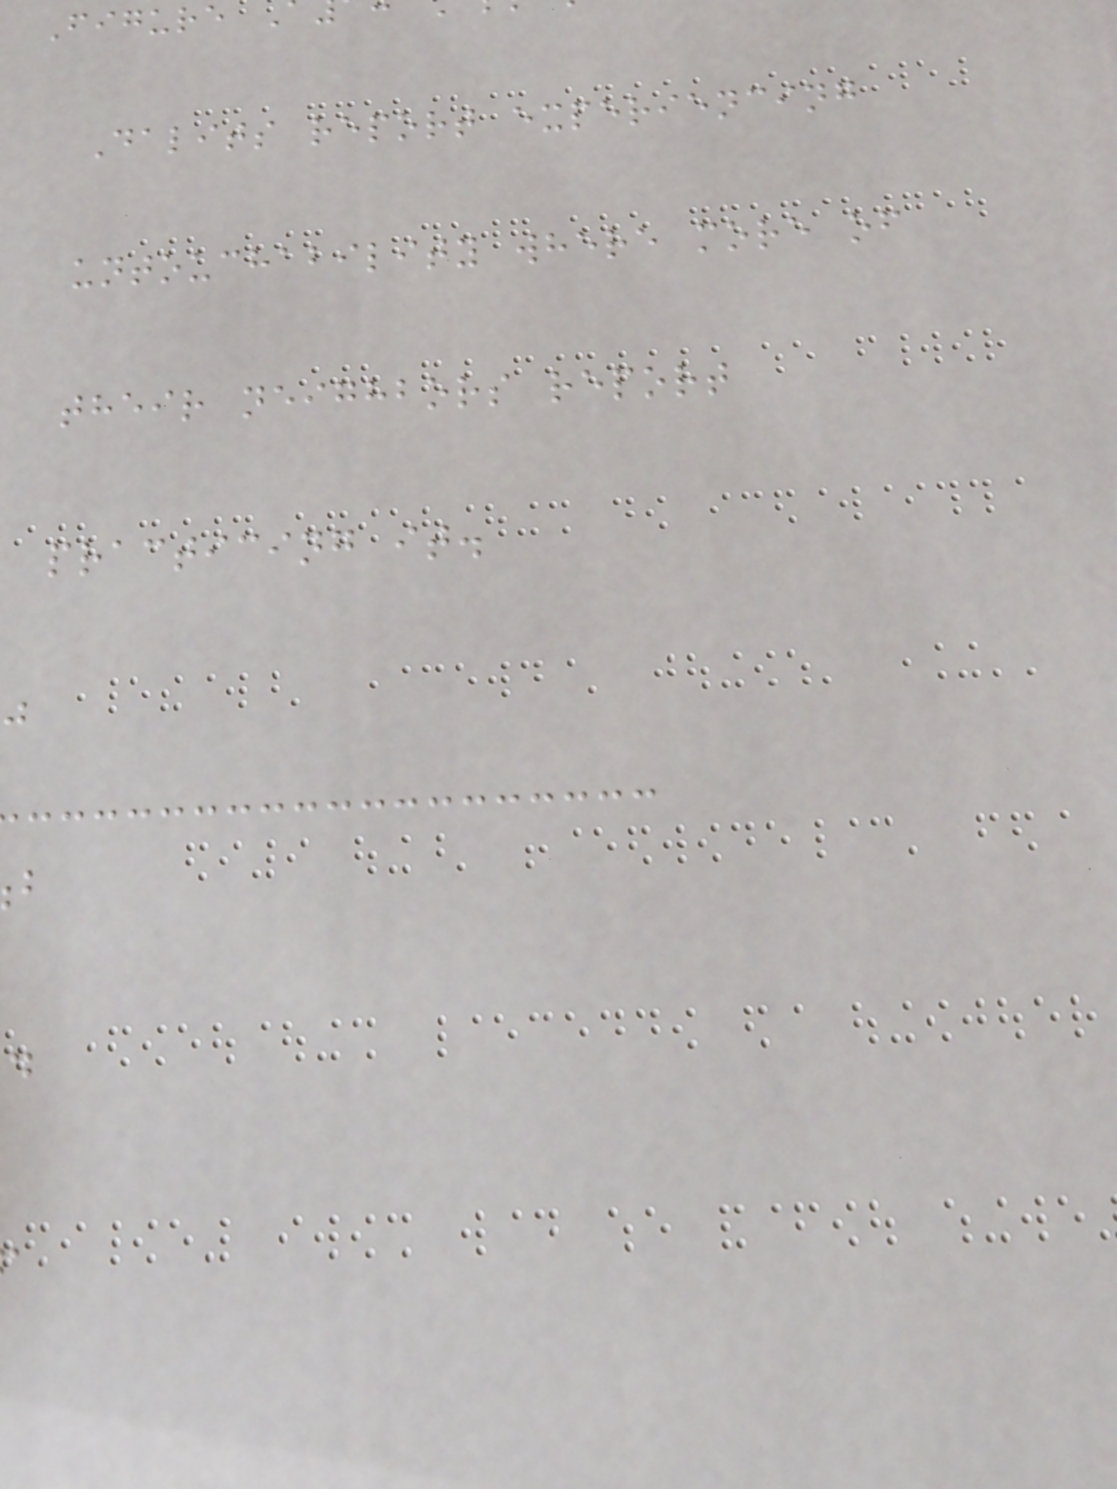Dalits report experiencing
untouchability where more of
their neighbors report
practicing it.
